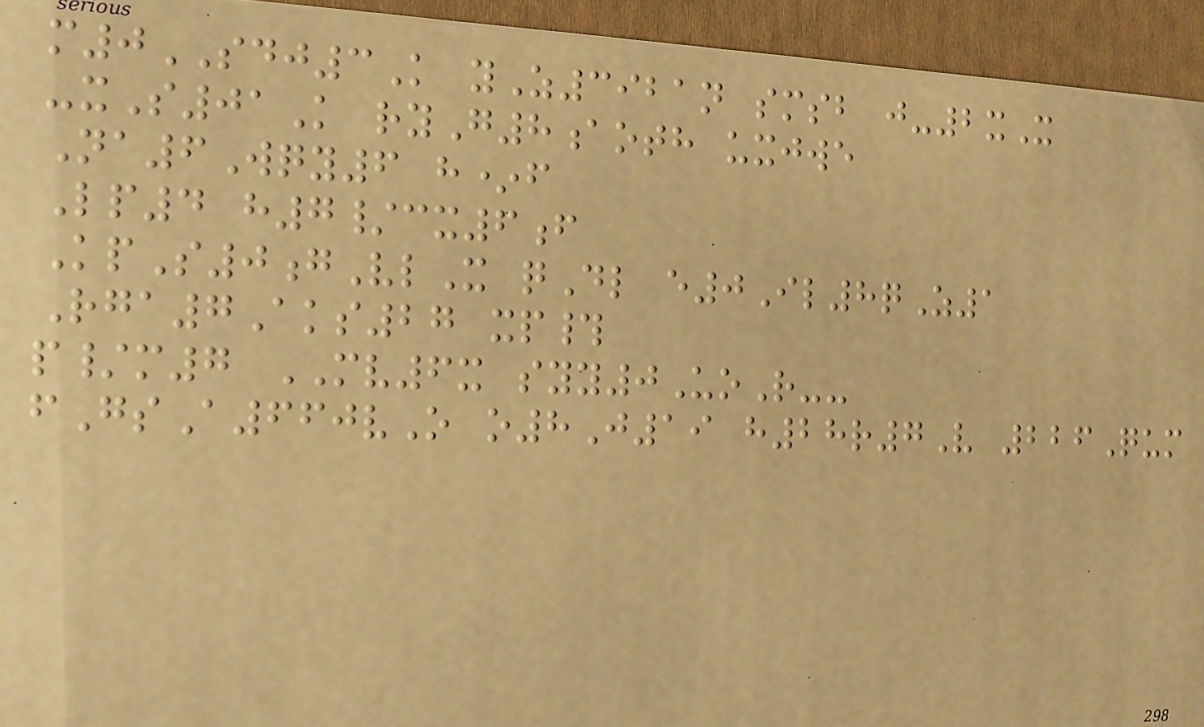m0SDJ3K yZ3921n smsb j-2xX
-xS01K ryG8aoth uxjwe
Na6Wqy6 h*f
Lp4 h7/cx6f
KpS0gVlX qDl e0Il8qZ1
Rga7Aks27 xp#
p/m7 MV6x syy0UoR--
fGsA660vO o8J19 h28r7V 226Qum
